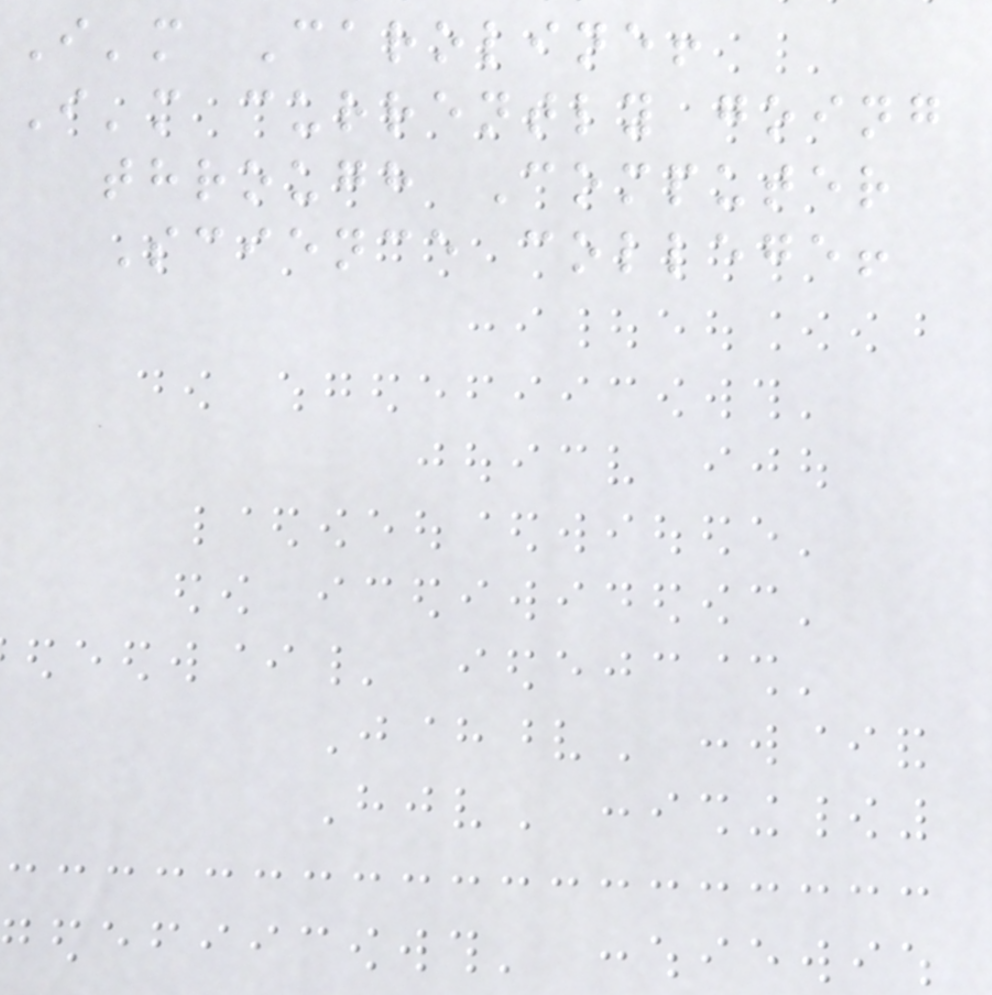I'm Caroline!
I'm currently going
through Computer
Science college!
